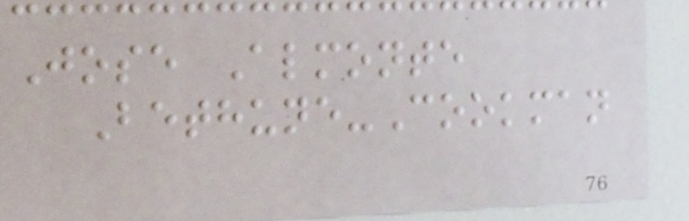Jose Almonte
Bethune-Cookman
